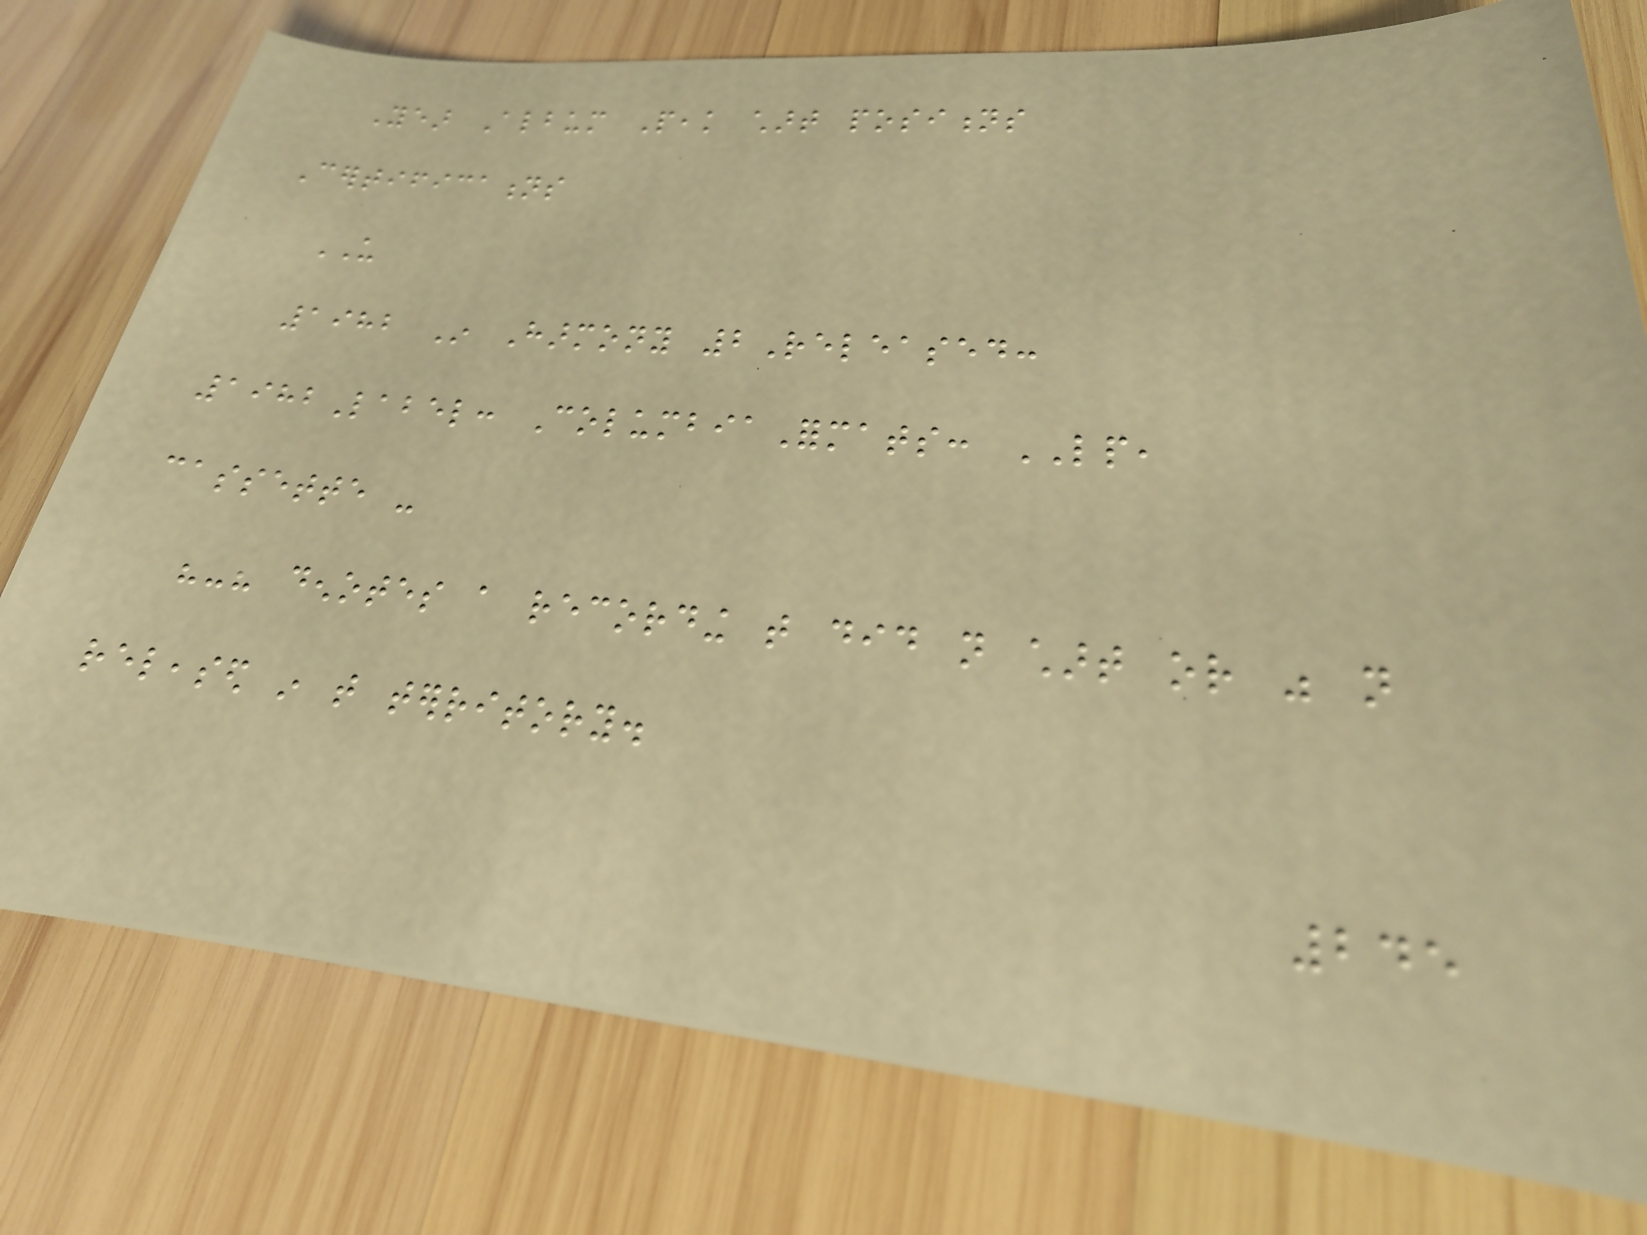Year Album Peak chart positions
Certifications
US
1982 In Harmony 2Released:
1982Label: ColumbiaFormats: LP,
cassette -
"-" denotes a recording that did not chart or was not
released in that territory.
245
